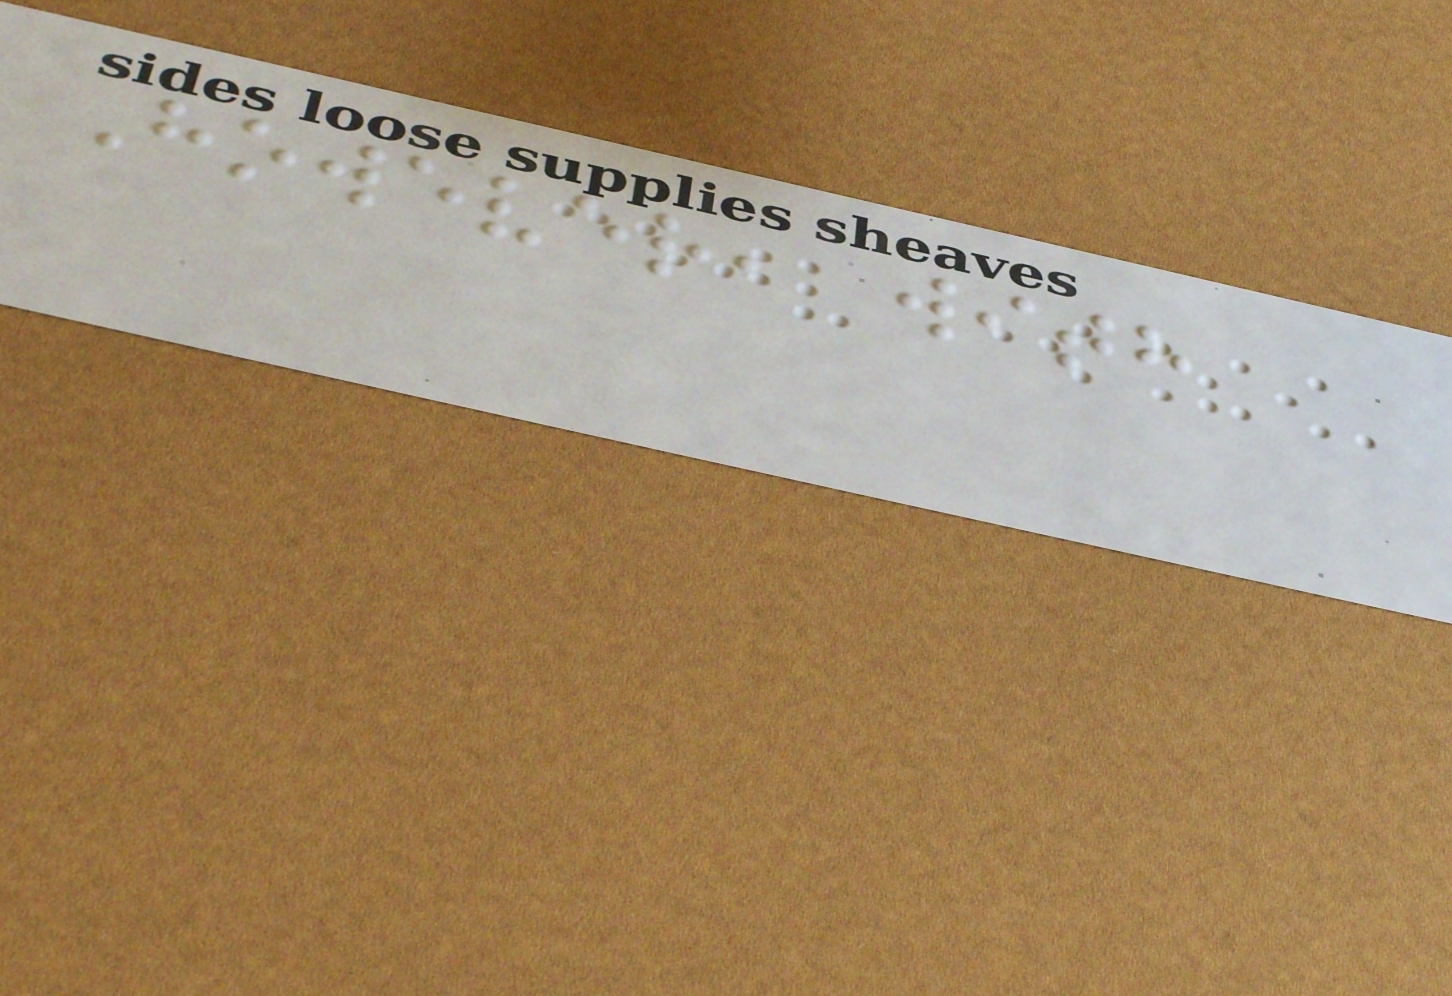However, with
